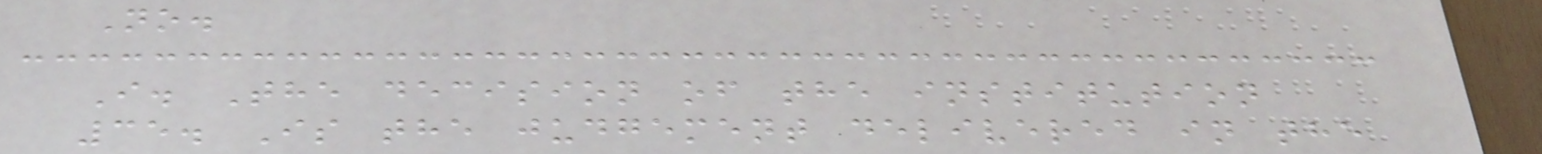No.
I. The decision of the institution
35. Is the judgement delivered in the
